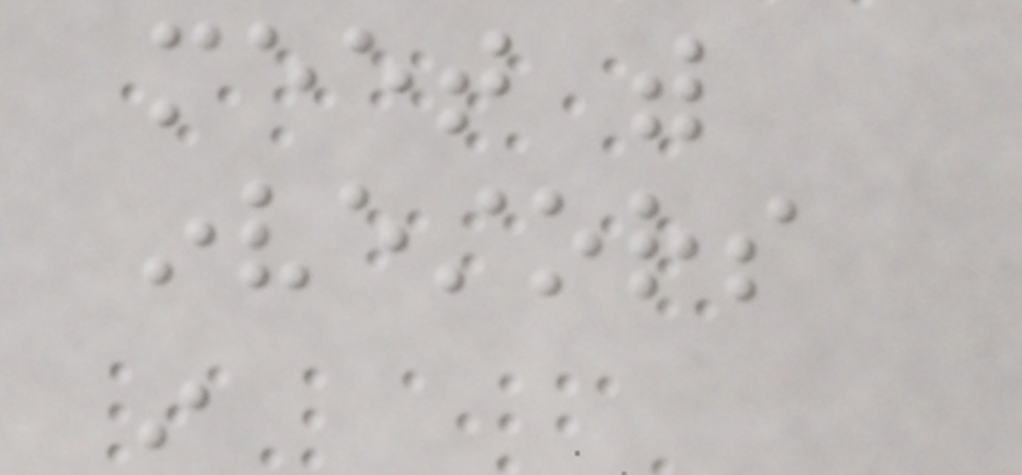meet with
investors
in
